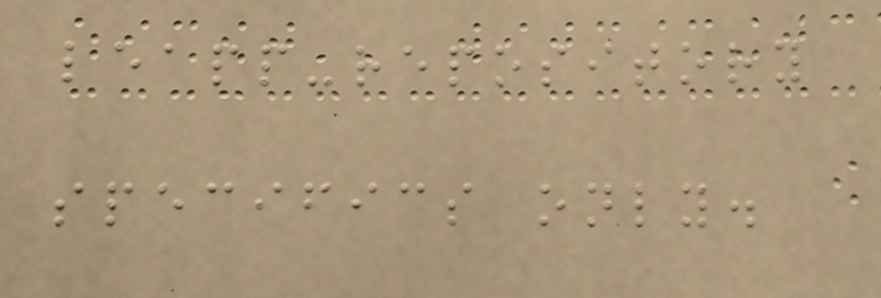leapp-repository
specifics only.
